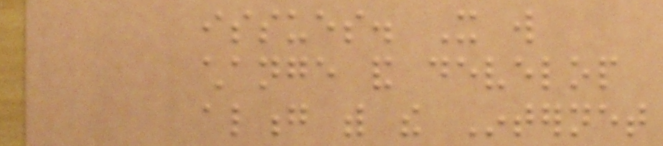issues. It will
change and develop
along with the Internet
